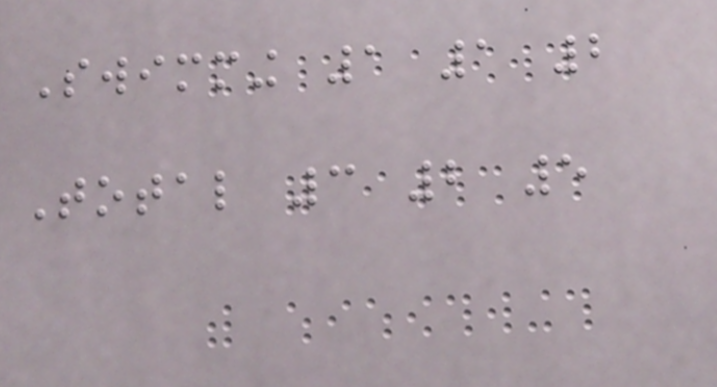Swimming 1 1 2
Total 3 2 5
